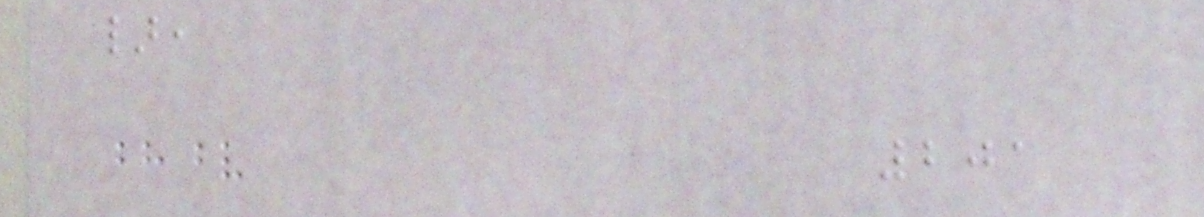},
201
